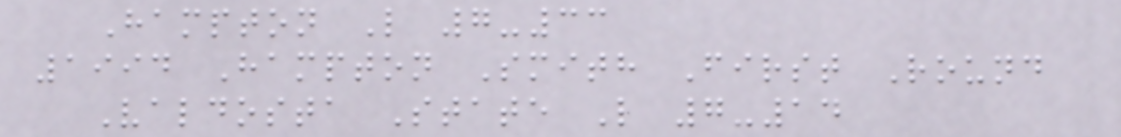Hampton L 7-33
1994 Hampton Smith First Round
Valdosta State L 7-14
